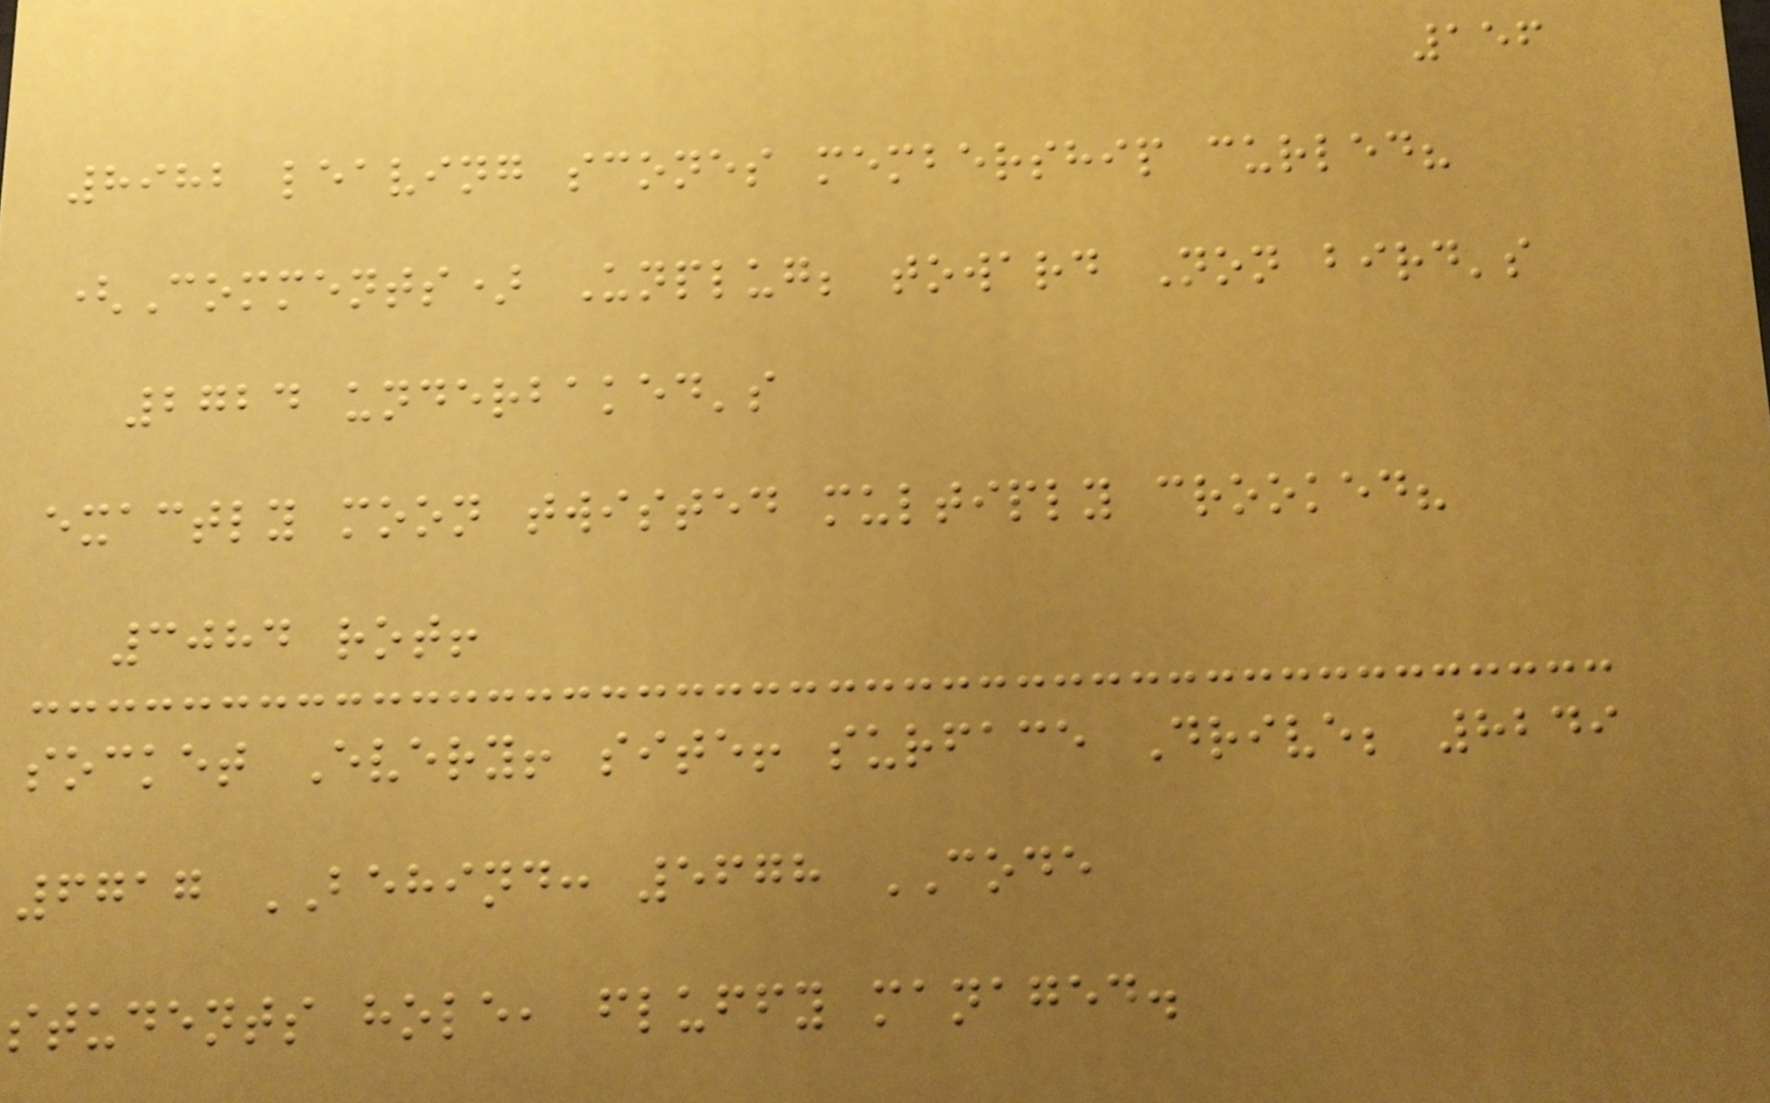156
8982 leaving scones membership curled?
(Comments) Unplug; toward Non bird's
2724 underbaked's
exactly moon twisted multiply crooked?
3084 rot!
socket Every! site! surface Drive; 8249
6717 BEHIND: 5678 CODE
students hole, fluffy managed.
